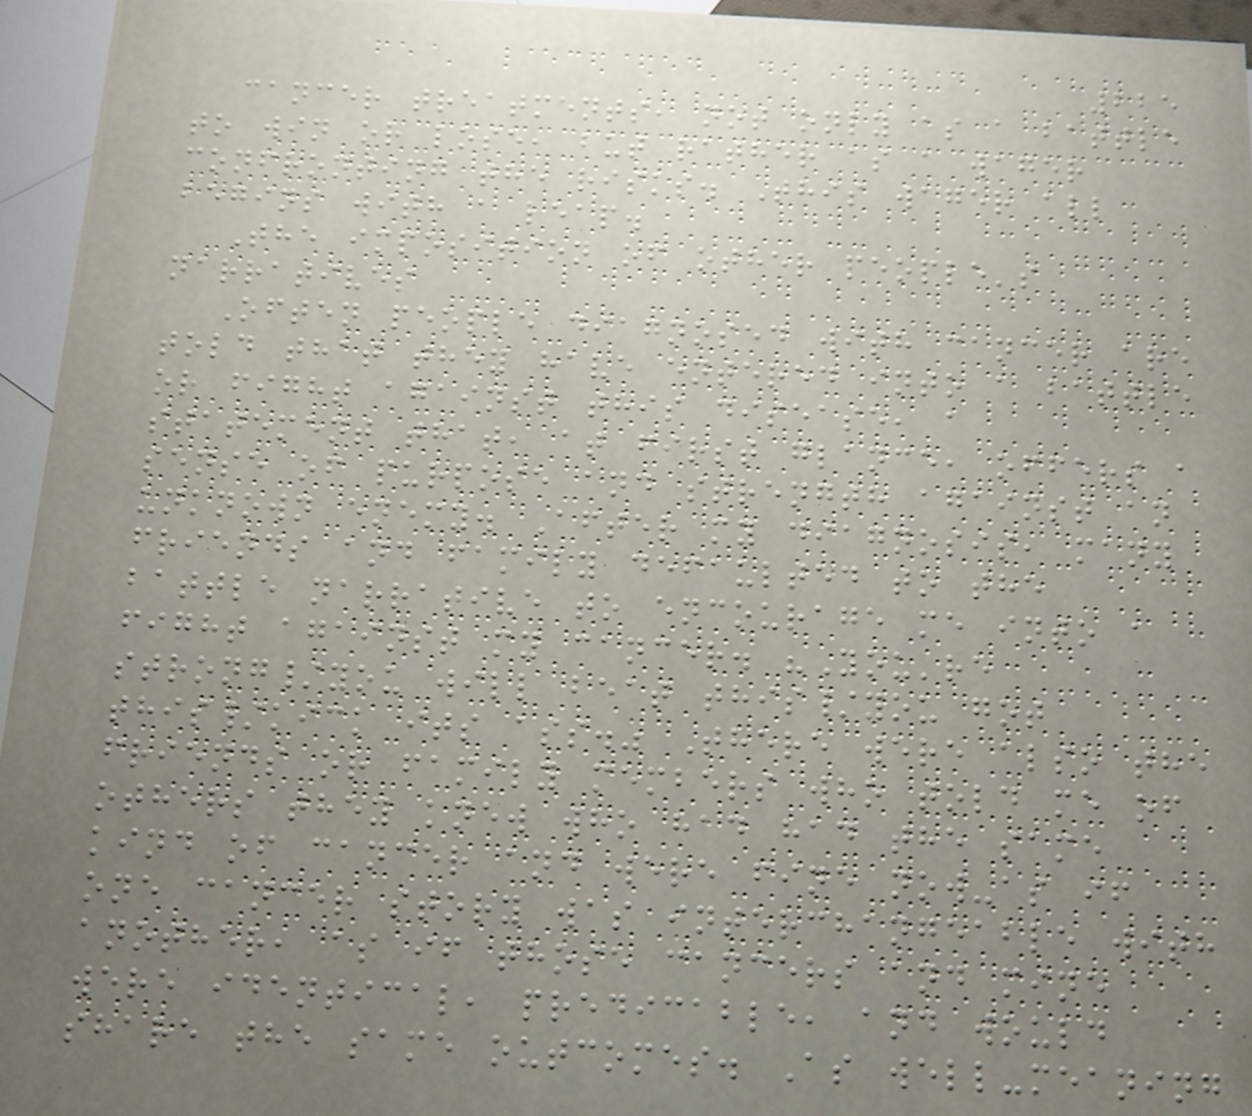225
cancer treatments, not only as a battle
to win or lose, but rather as a wager
confronting the risks. This wager all
begins with a leap.
The imposition of other people's
narratives
Often people diagnosed with cancer are
told that they have entered into a battle
or fight against this disease, a
statement that, at first glance, offers a
sense of purpose and strength against an
unknown enemy. After my diagnosis, many
friends and family defaulted to the
battle narrative to encourage me into a
fight against my cancer. "You're
strong/you will beat this/you got
this/kick its ass." There were also the
friends or family members who told me of
others they knew who had had the same
kind of cancer and were fine now-as if
one cancer story was interchangeable with
another, as if those cancers and mine
were identical, predicable, and would
share the same outcomes. As well-meaning
